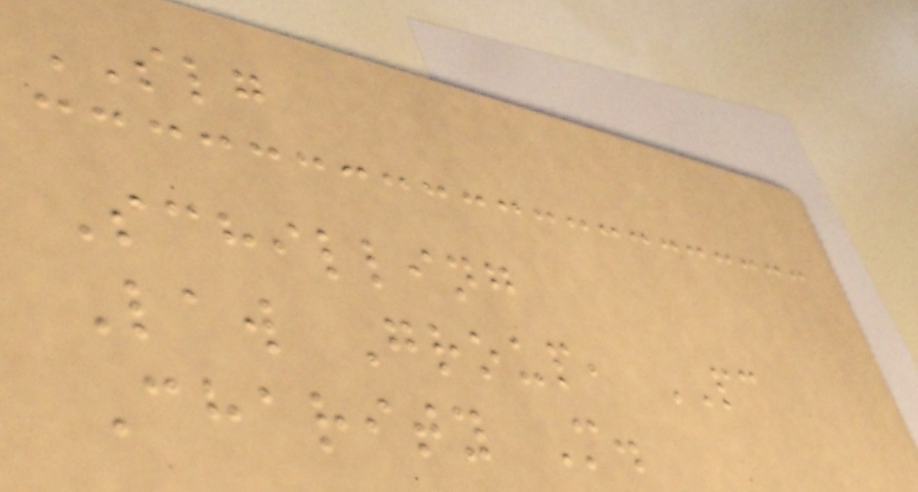SLG
Schilling
Law Group, PC
Charity M.
